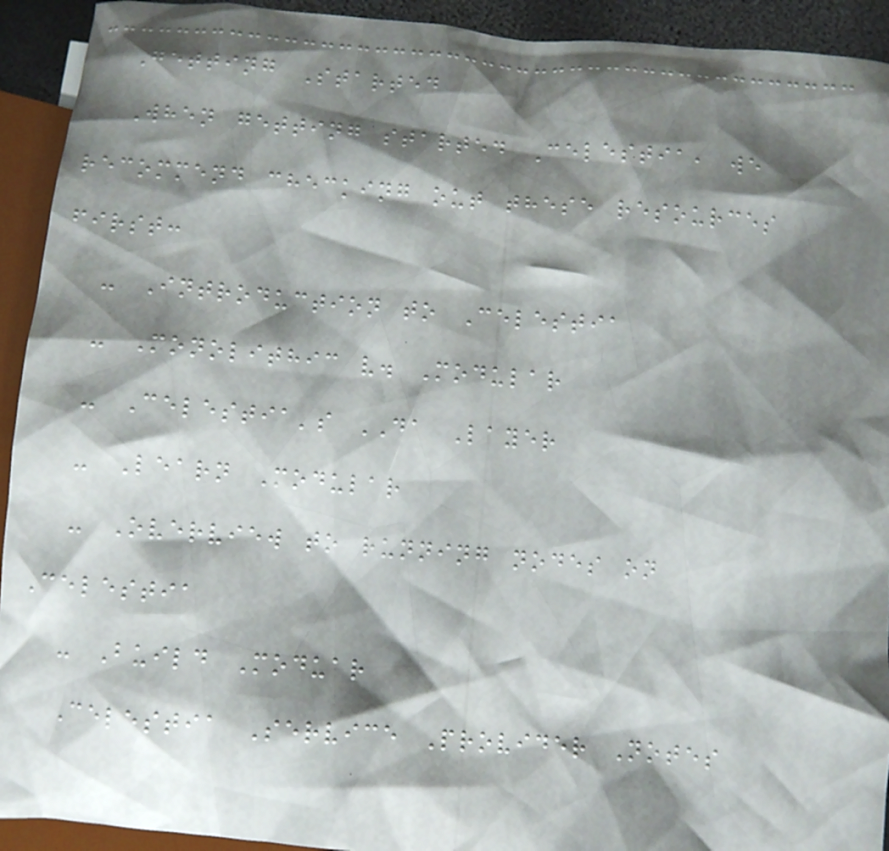Getting Started
When getting started Celestia, we
recommend checking out these resources
first:
- Introduction to Celestia
- Monolithic v. Modular
- Celestia's DA Layer
- Learn Modular
- Overview to running nodes on
Celestia
- Build Moduar
Celestia Service Provider Notes
